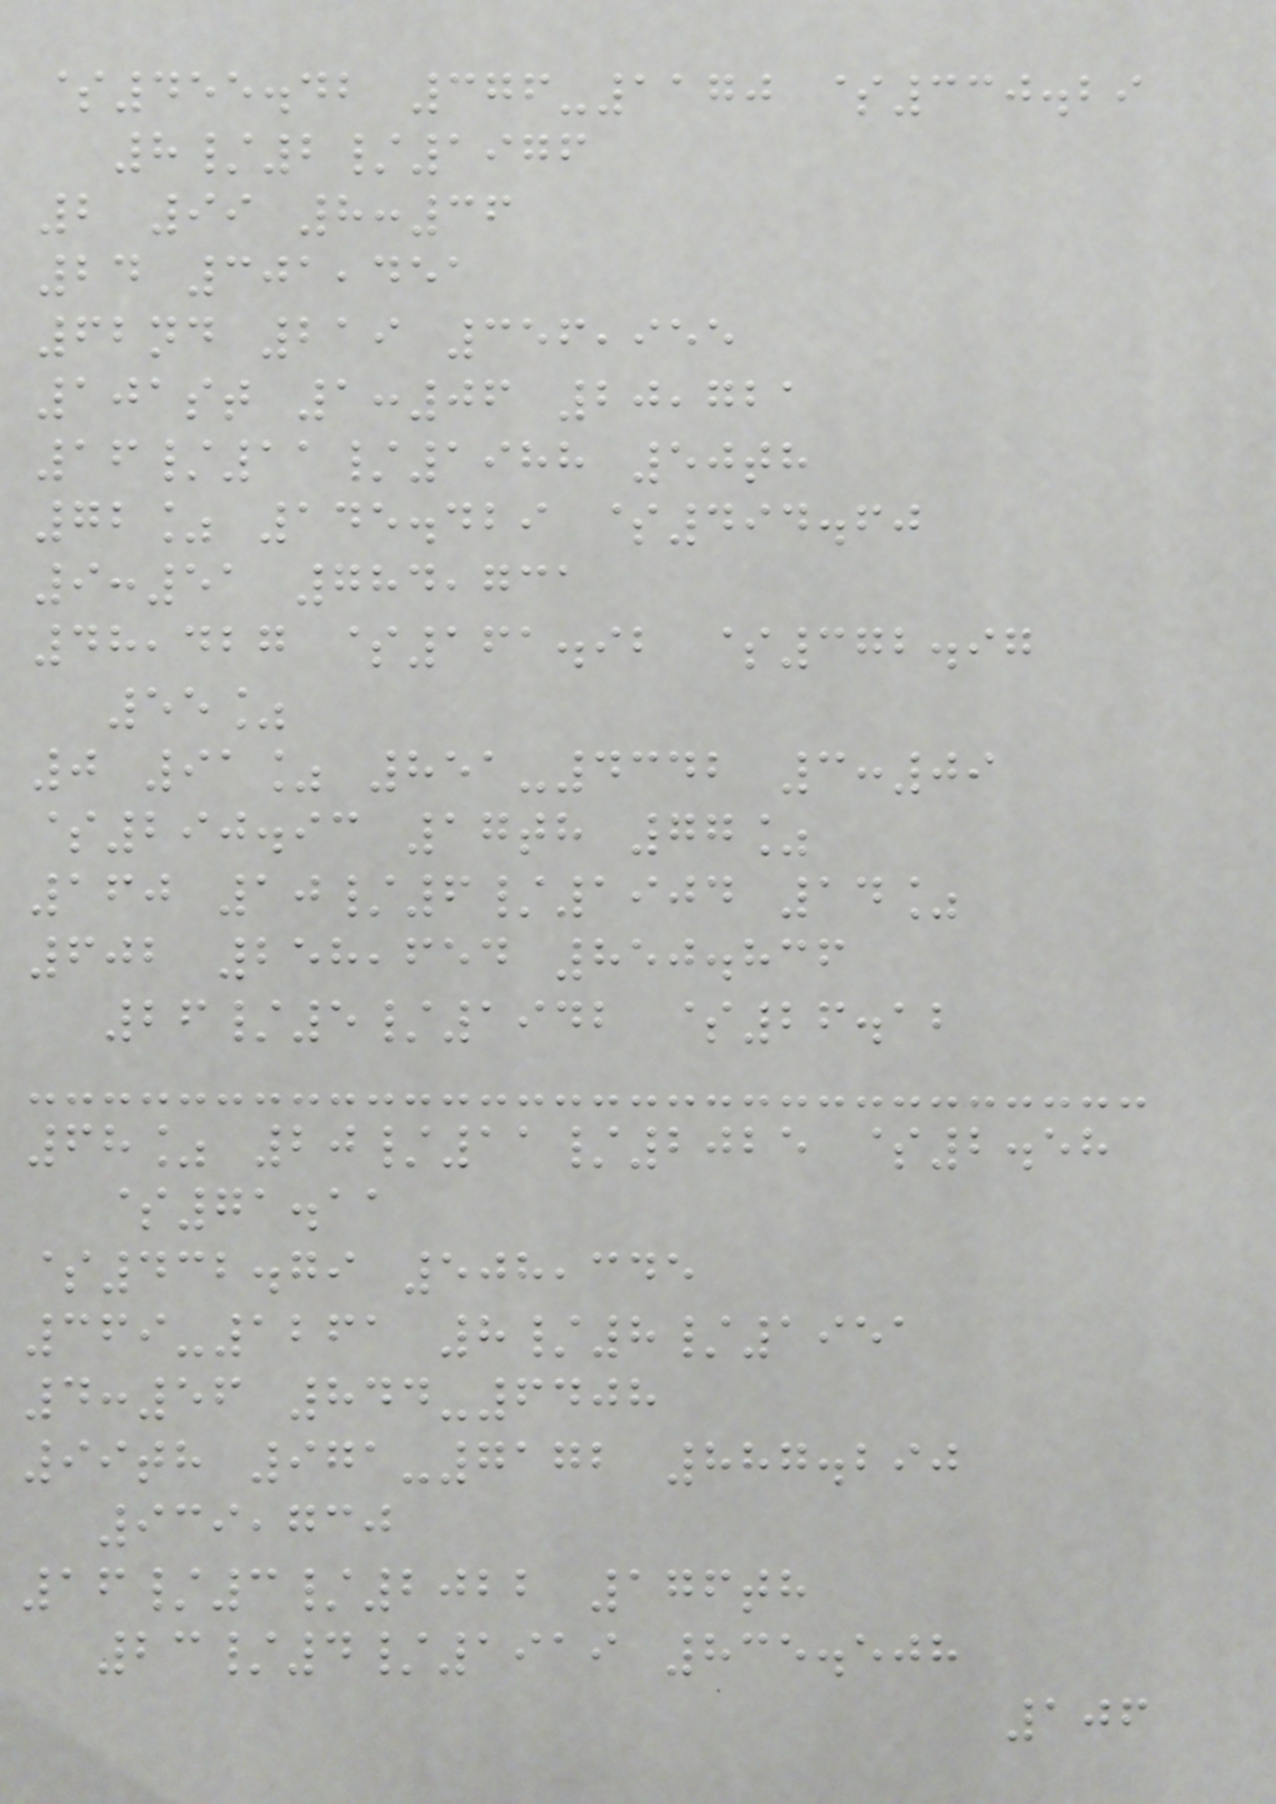$455.42 376-1170 $330.29
8/2/1976
2 99 8:36
24 301,451
62nd 219 356,955
101st 1:06 20,721
16/11/1988 50th
72% 145.429 $494.60
9:51 784,731
48,427 $161.92 $372.97
55%
0 91% 851-4342 3:09
$290.93 17th 77%
160 10/6/1904 14%
602 258,654 850.836
26/5/1942 $26.12
68% 20/11/2025 $2.58
$71.11
$432.79 508,345
369-1261 8/8/1951
4:56 844-6408
99th 971-7172 887.290
939,730
16/3/2022 176th
23/4/1919 835.508
106
